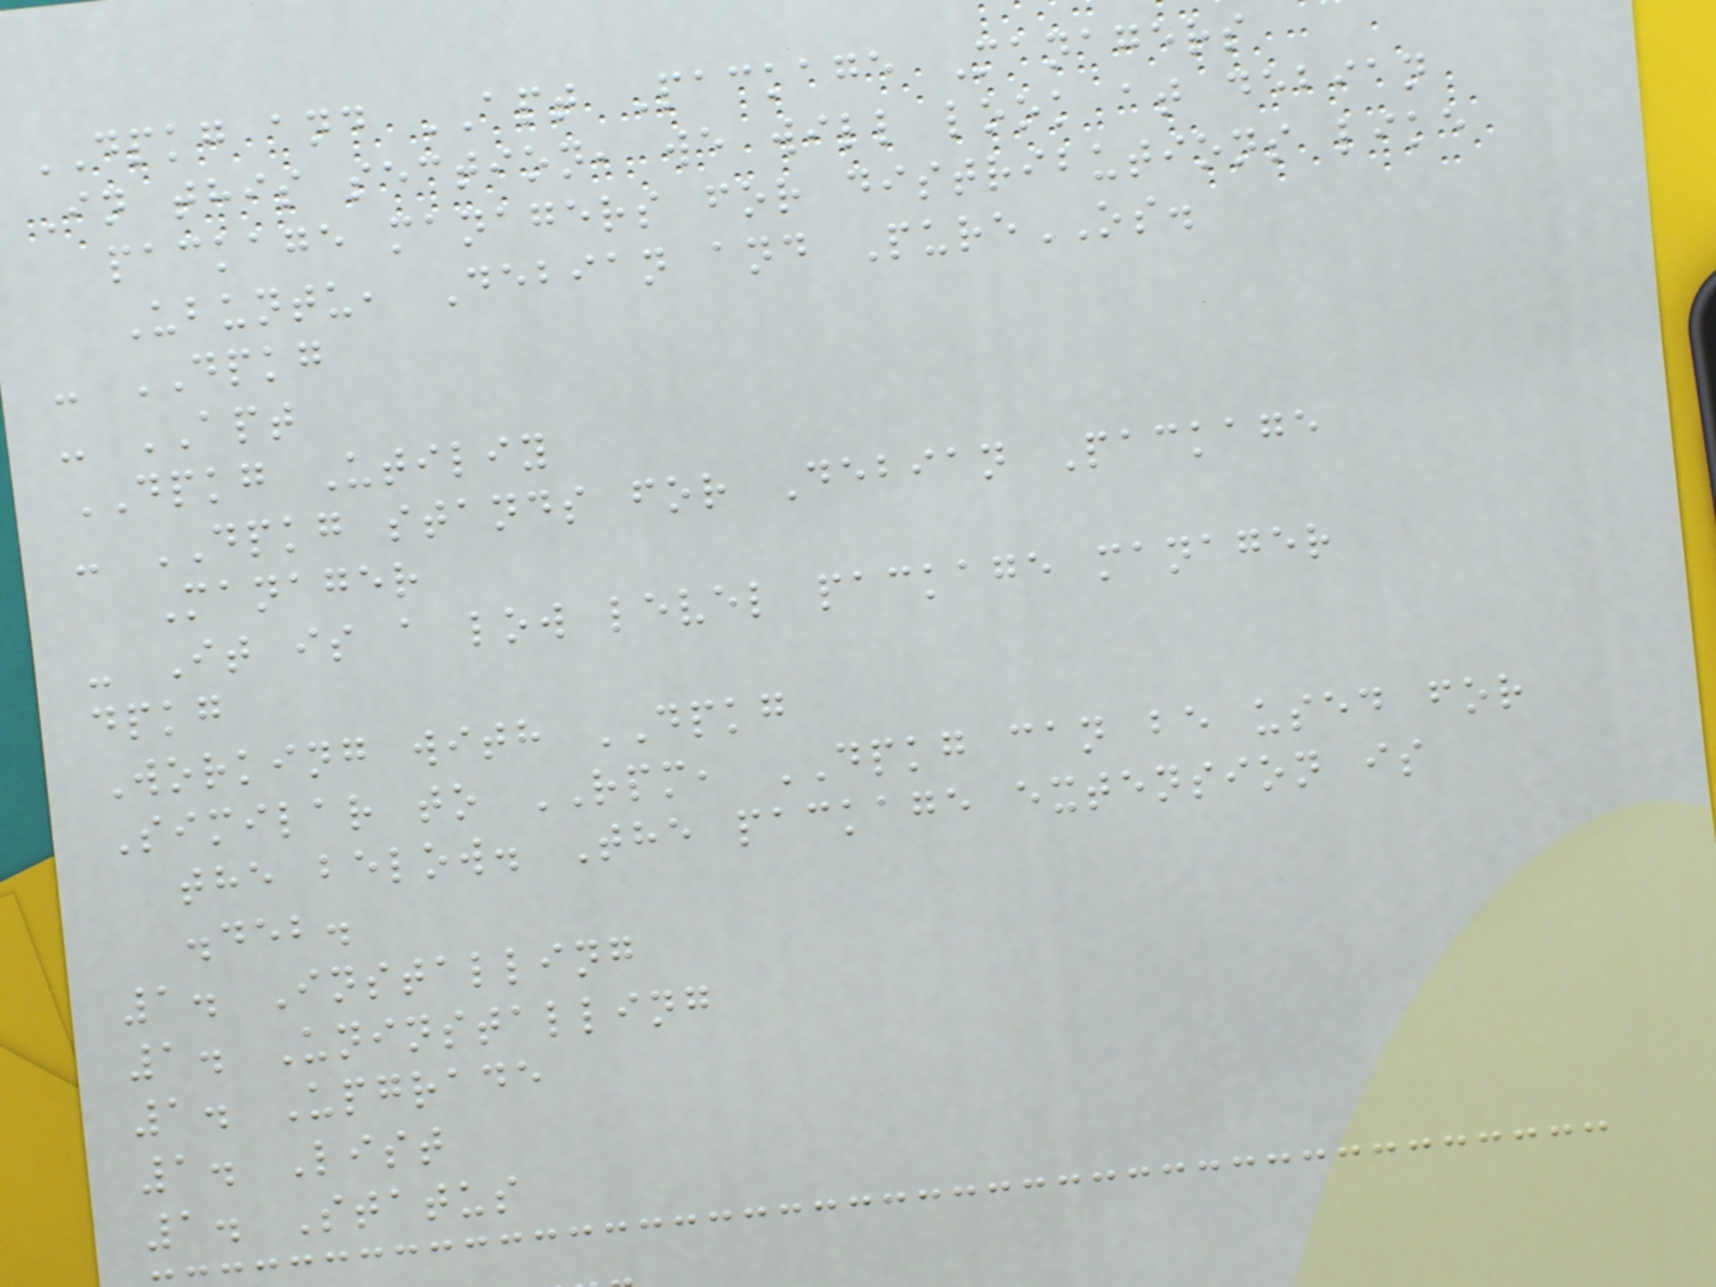DPKG and APT Package Managers
In this section, we will look at debian
package managers for distributions like
Ubuntu, Debian and PureOS.
- DPKG
- APT
DPKG Utiliy
- DPKG stands for Debian Package
Manager
- It is a low level package manager
dpkg
Working with DPKG
Similar to RPM, DPKG can be used for
the below. The package extension is
.deb.
1. Installing
1. Uninstalling
1. Upgrade
1. List
1. Status
